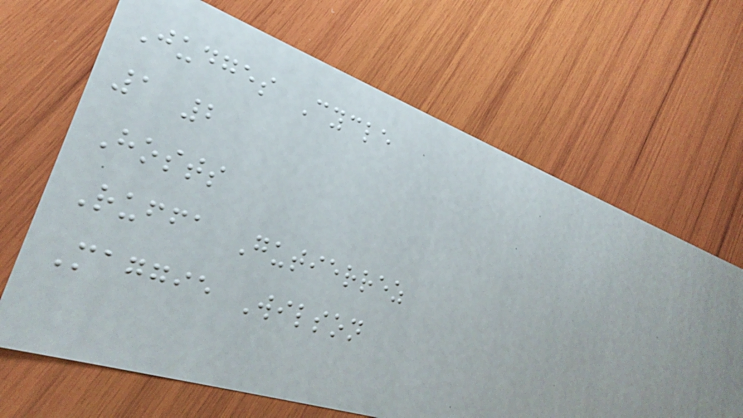Judges Cycle
1 2
Hosts
Ruffa Gutierrez
Maggie Wilson
